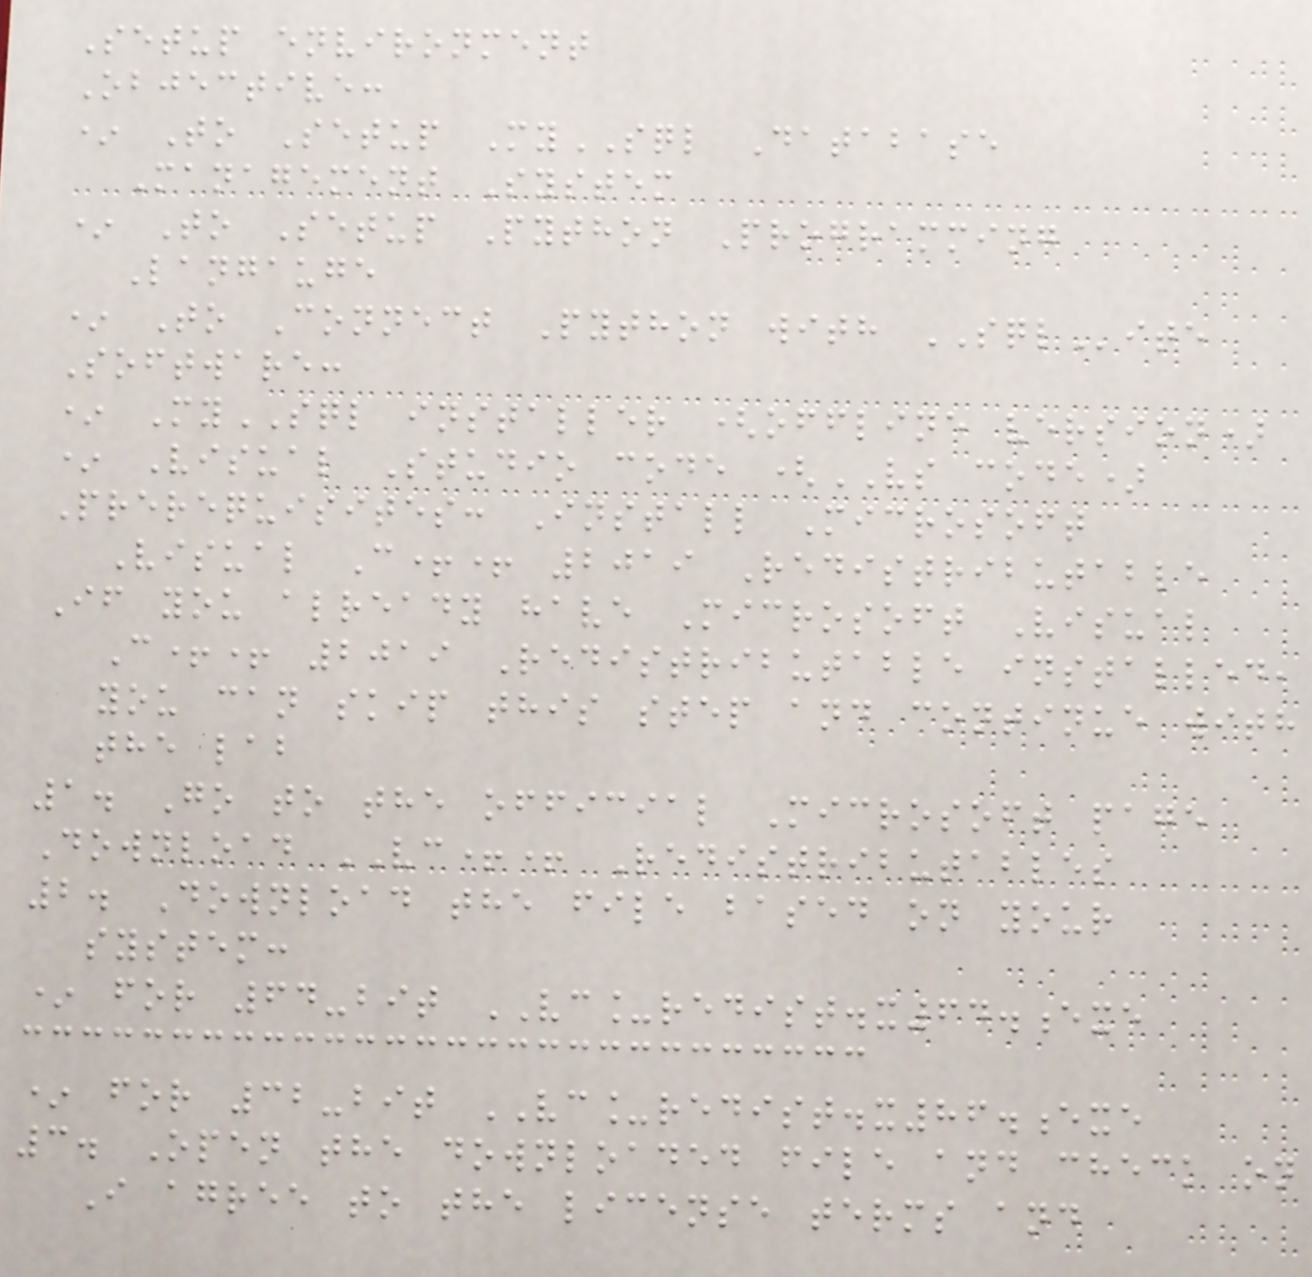Setup environment
Objective:
* To Setup MySQL Database
Management System
* To Setup Python Programming
Langauge
* To Connect Python with SQLite
Software:
* MySQL installer (offline version)
* Visual Studio code (VS code)
Prerequisites: Install Microsoft
Visual C++ 2019 Redistributable
If you already have Microsoft Visual
C++ 2019 Redistributable installed,
you can skip this step and continue with
the lab
1. Go to the official Microsoft page
Download VC++ Redistributables
2. Download the file based on your
system:
* for 64-bit VC_redist.x64.exe
* for 32-bit VC_redist.x86.exe
3. Open the downloaded file and check on
I agree to the license terms and
